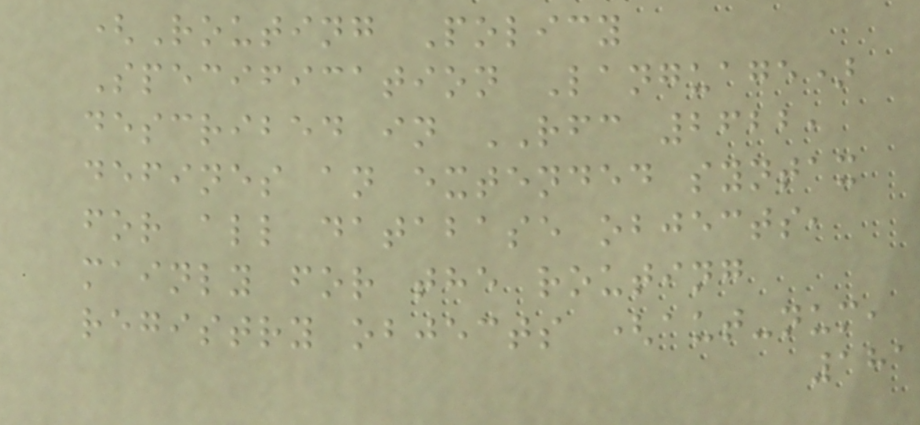(Routing Policy
Specification Language)
described in RFC 2622,
defines an extended syntax
for all database objects,
mainly for the routing
registry objects (aut-num,
181
